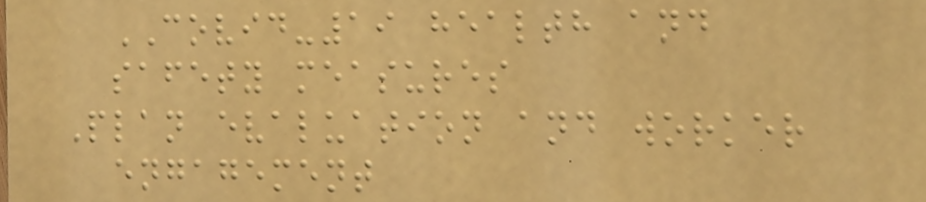COVID-19 health and
safety measures
Plan evaluation and worker
engagement
